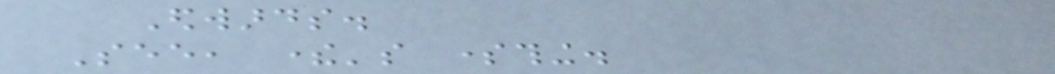Edwards.
See, there's something.
